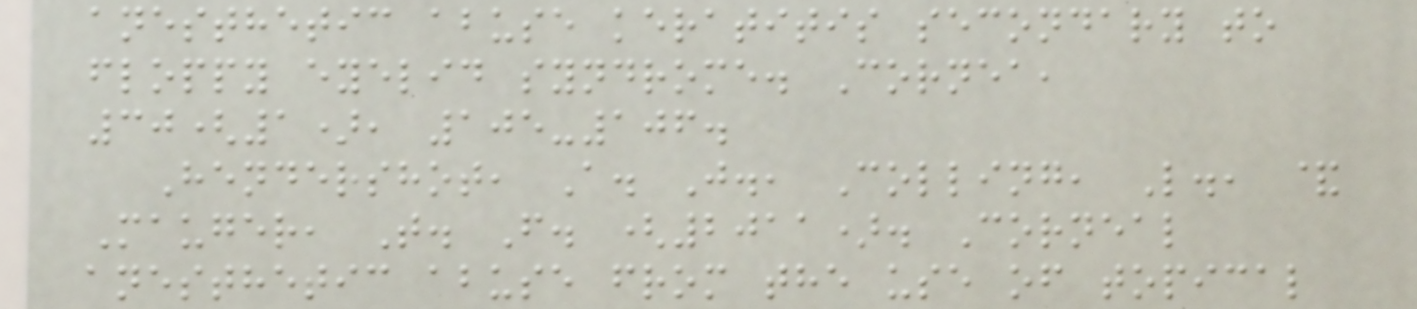anesthetic abuse keratitis secondary to
floppy eyelid syndrome. Cornea,
30(1), 105-106.
Hendershot, A. J., Colling, L., &
Mauger, T. F. (2011). Corneal
anesthetic abuse from the use of topical
